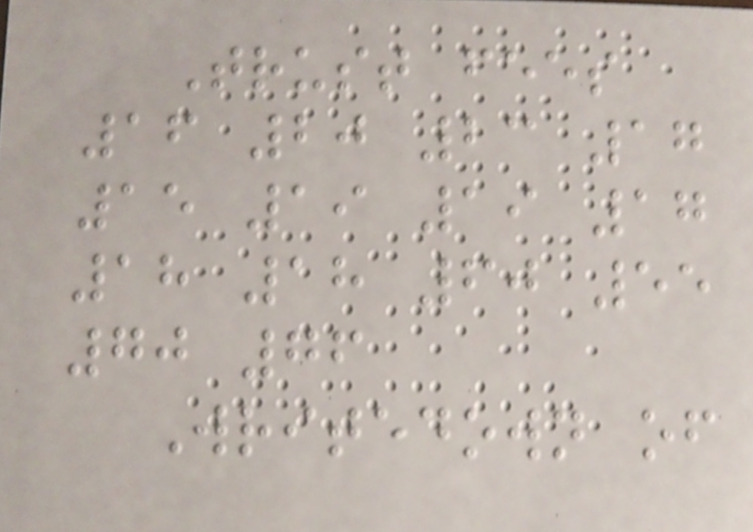Trust fees
16 20 23 17
15 19 19 17
18 18 60 55
70 76
Writedown of
